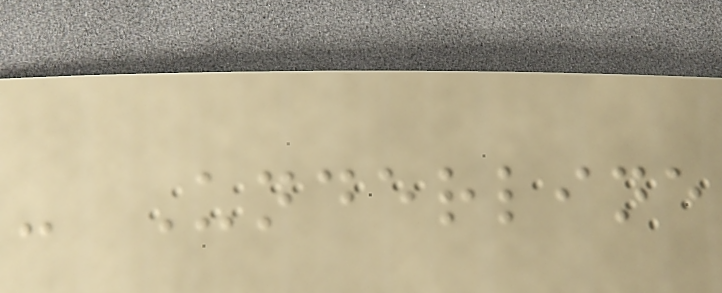- Underline
